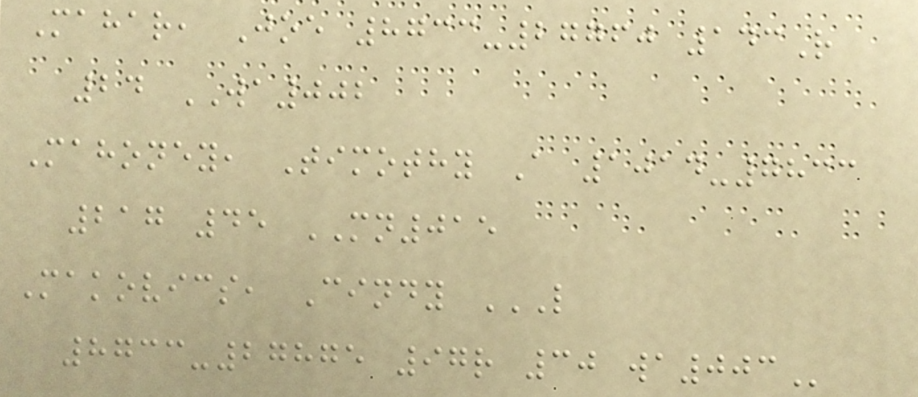Mahar, Joe 8733-27760 143R
24 WA002
Mahoney, Timothy A 1014-7833
217 45 MN015
Makovics, Cindy L
8733-27875 97R 30 WA003
